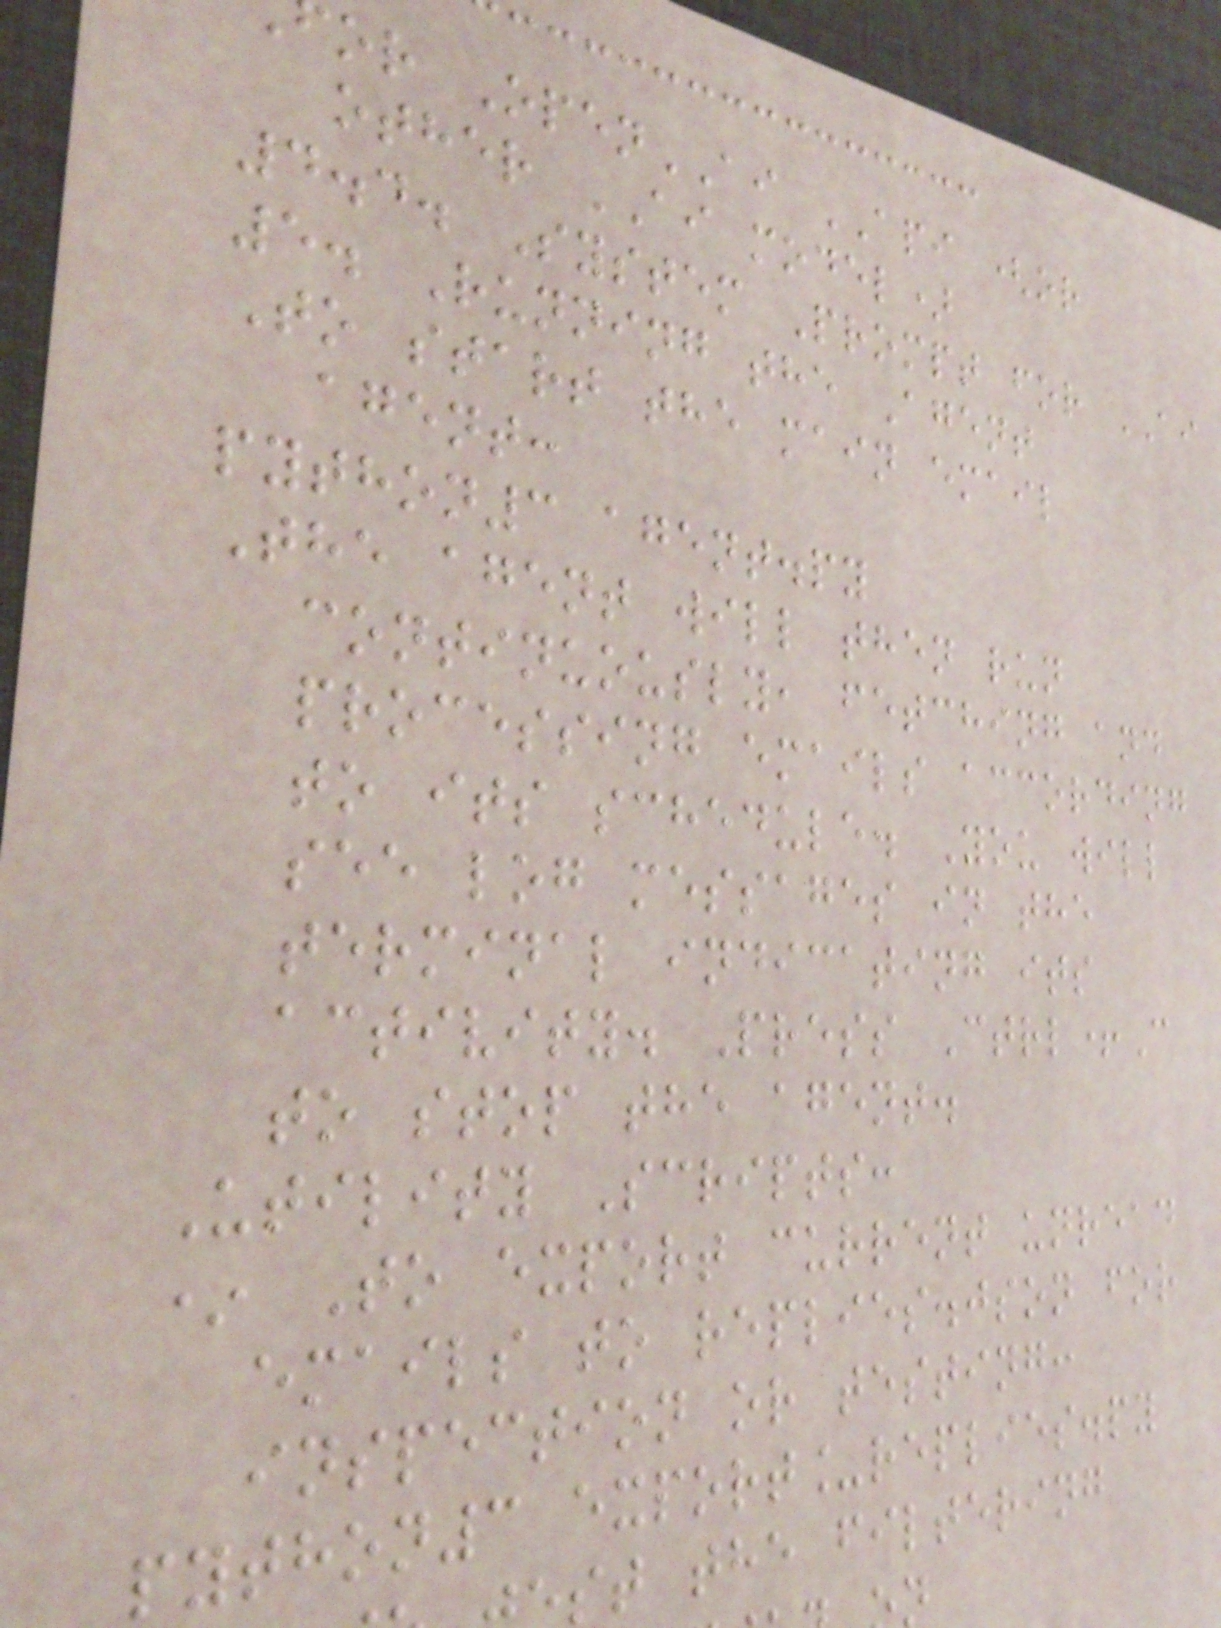or OpenAI API (or
other AI model)
4.4. System Prompt for AI
5. Running the Agent
To start the main email
agent:
python3 agent.py
The agent will then run
continuously, fetching and
processing emails according
to its schedule. You will
see log messages in the
terminal indicating its
activity. Press Ctrl+C
to stop the agent.
Utility Scripts:
* To export current unread
emails to replies.json for
inspection or testing:
python3 export_replies.py
st the filtering
